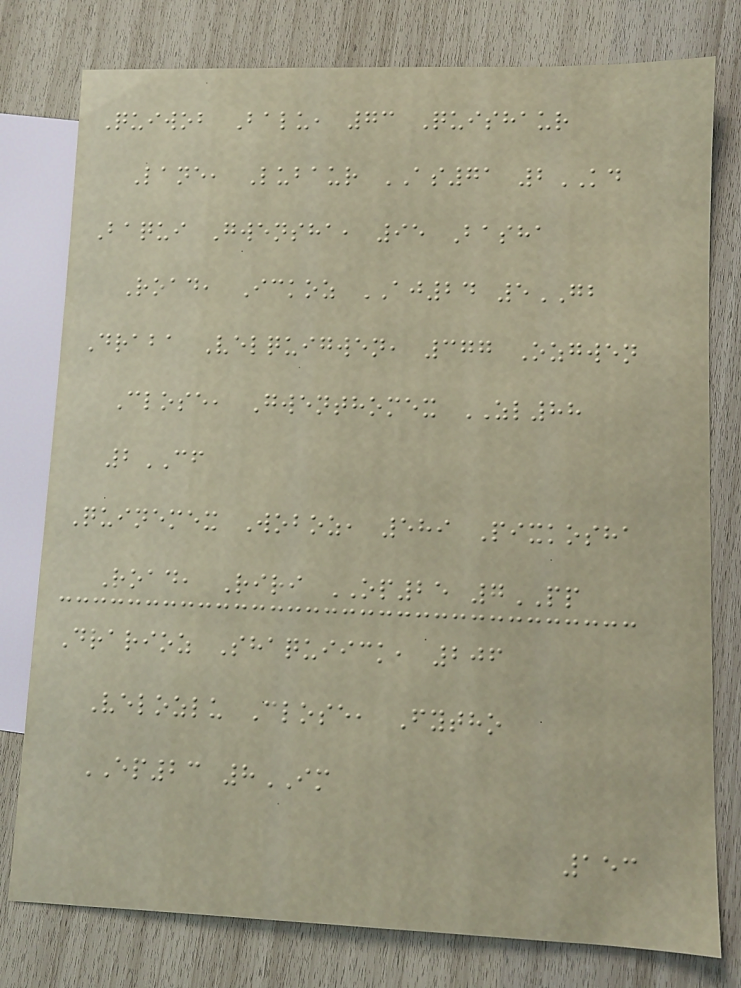Quiwob Balu, 73 Quishaur
Lane, Lubaur AS71 2KD
Baqui Gwensha, 95 Basha
Road, Ickoz AJ24 5GB
Draba Velquigwen, 377 Ozgwen
Close, Gwenthomex ZL88
2CF
Quinemex Woboz, 589 Pixkosha
Road, Riri OP25 7PP
Drarioz Shaquiick, 206
Velozlu Close, Fytho
EP23 8IM
153
